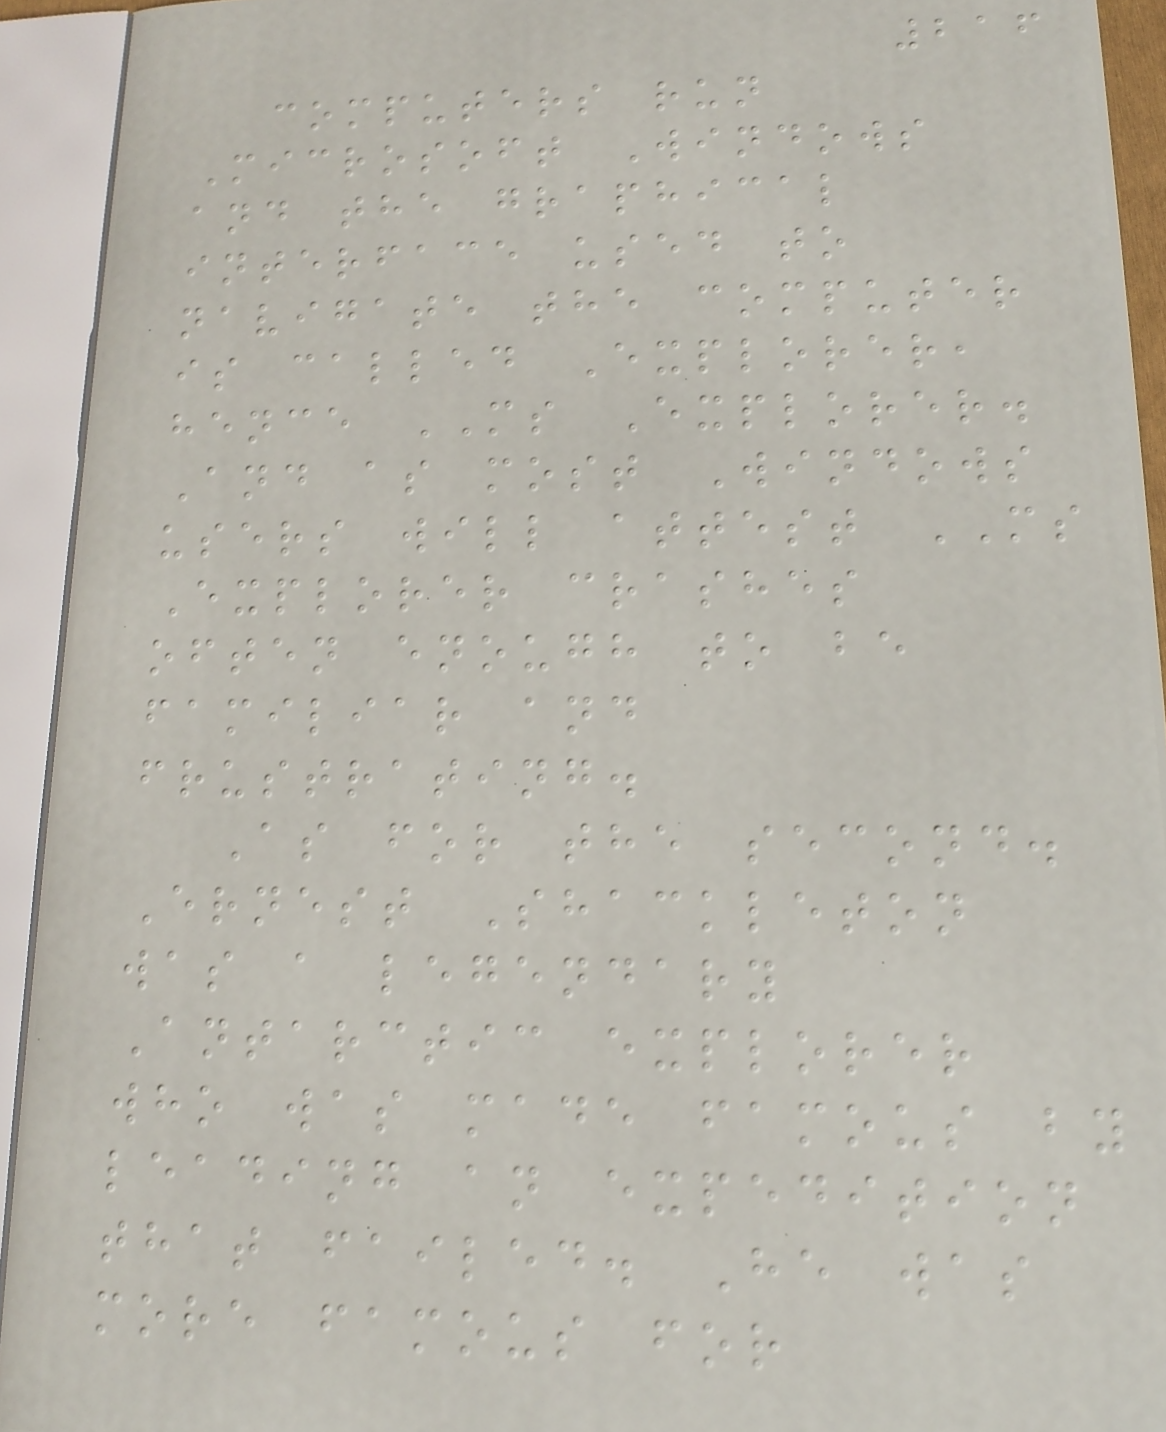216
computers run
Microsoft Windows
and the graphical
interface used to
navigate the computer
is called Explorer,
hence MS Explorer.
And as most Windows
users will attest MS
Explorer crashes
often enough to be
familiar and
frustrating.
As for the second.
Ernest Shackleton
was a legendary
Antarctic explorer
who was made famous by
leading an expedition
that failed. He was
more famous for
